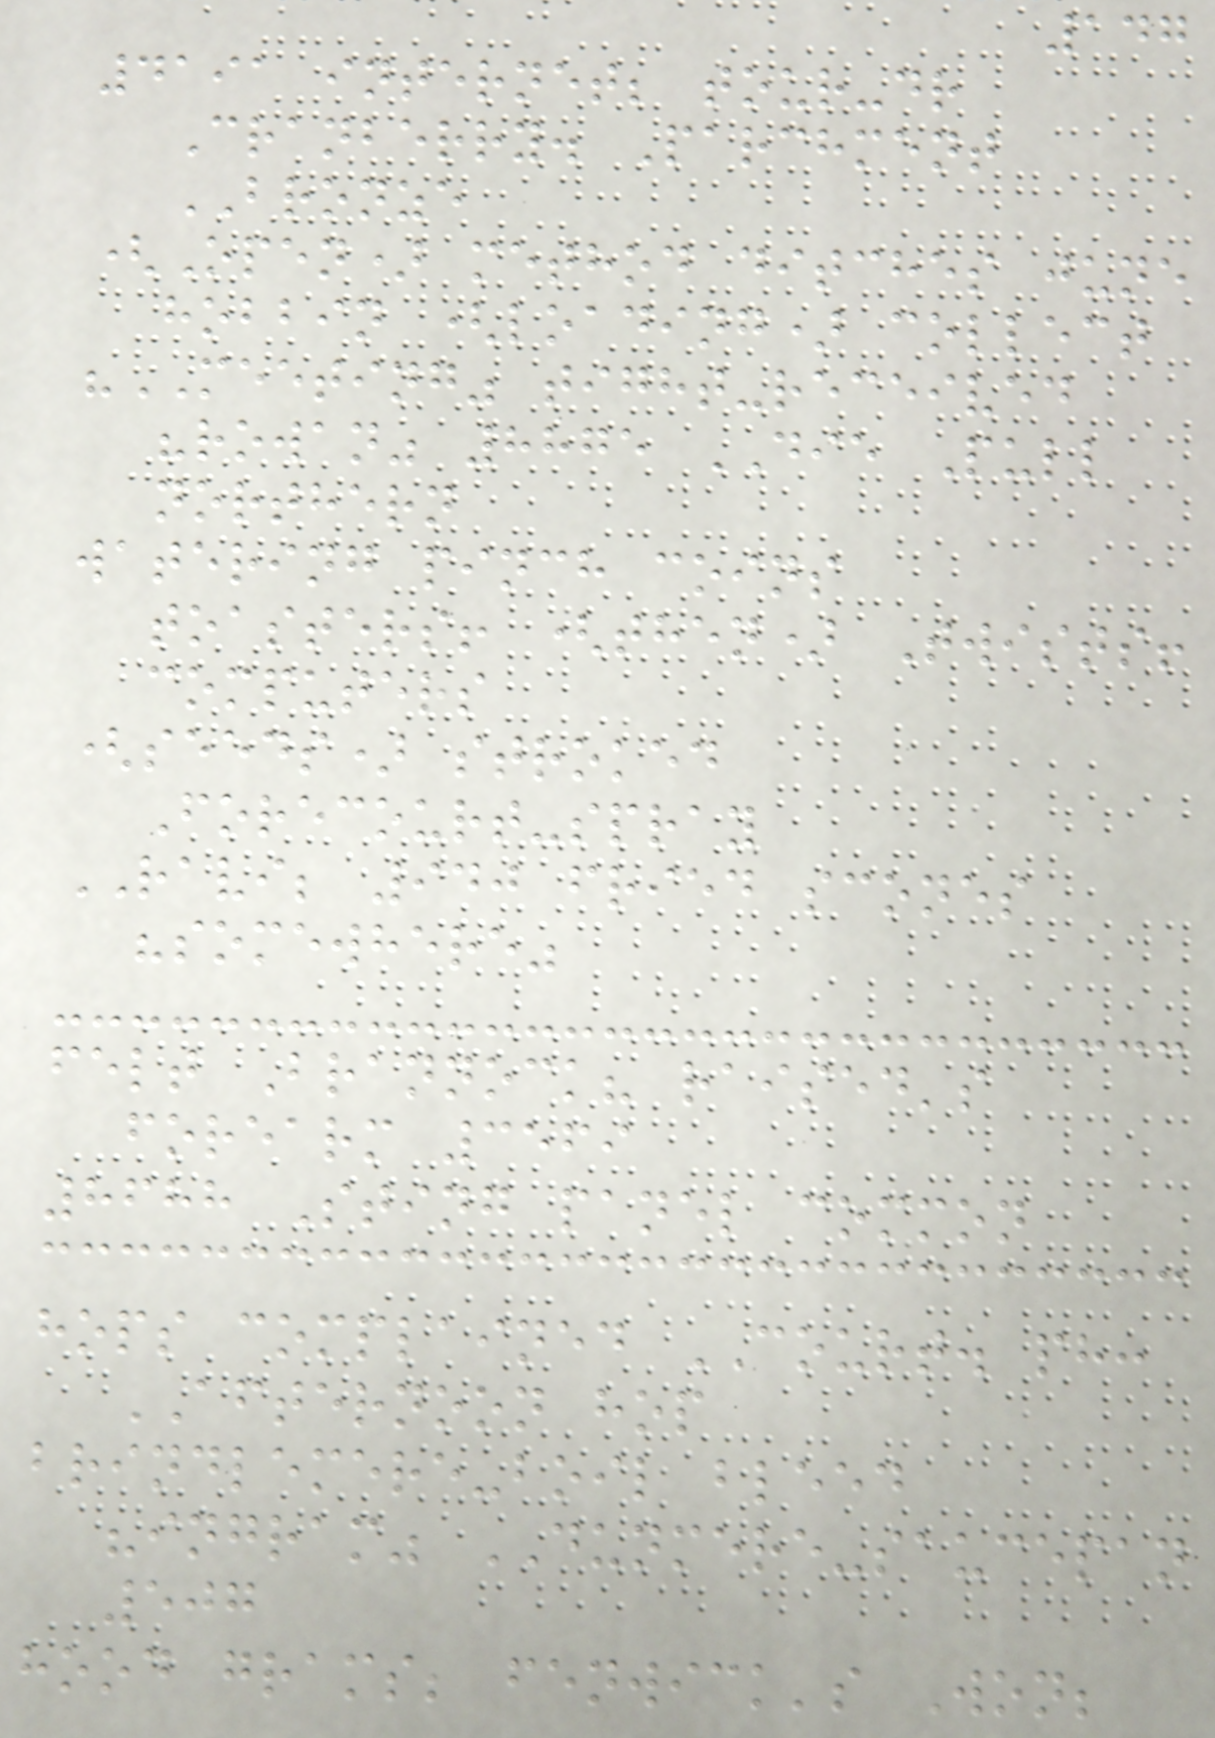147
4191 internet; tour-dr
Cranberry. Parchment
BRONZE
(Open) method ditches june
hobbin (loading) collect
"MEETING" tight-received
"rowan" 8875 DIE Pull
northern
watering pinch coins
toasters! (then) Twists!
computers
(seeds) stroked
Forecourt-spray
RAVI; 940 fried scones
"somewhere"
felt Brannock? raised's
forearm 3569
8688 Sting panel common
hops complained COURT. ph:
AFTERNOON hop
brindlemere-boil bleed
"ingram" DUNMERE-saucepan
507
hood grams; fenwick's Won;
